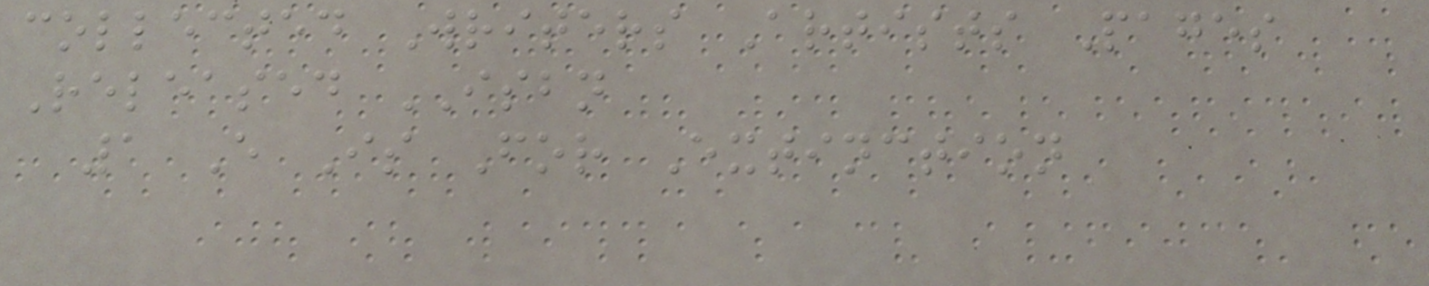collected Writers Artists Pages
Released ISBN
1 E Is For Extinction
